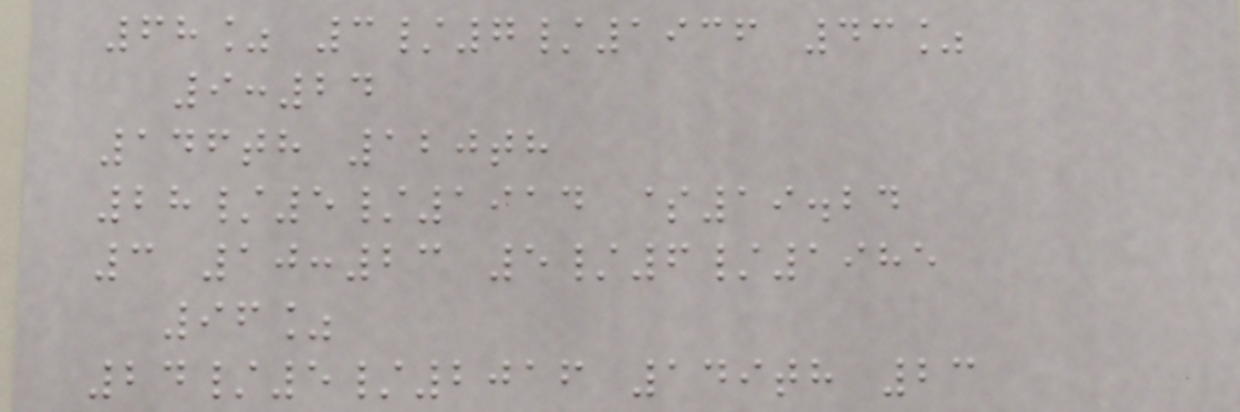68% 3/7/1936 43%
9:24
146th 120th
28/5/1914 $19.24
3 10:23 5/6/1985
96%
24/5/2016 149th 23
